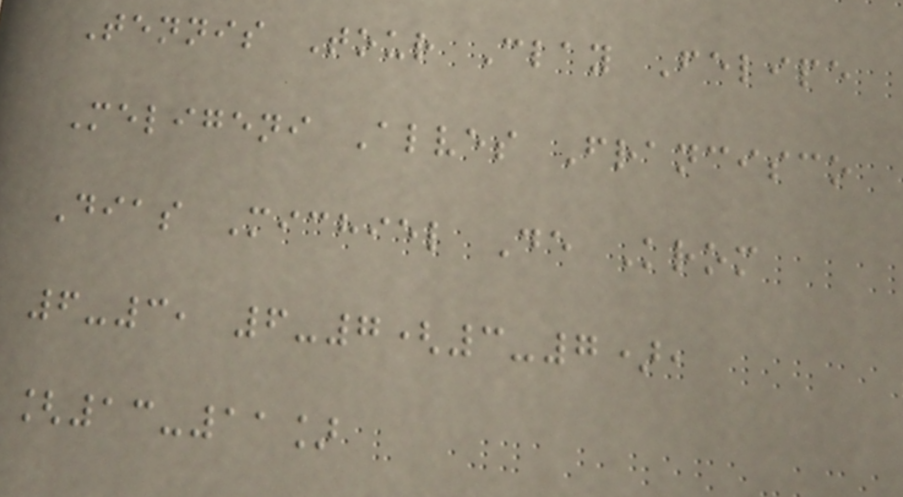Tennis Tour Clay Felipe
Meligeni Alves Francisco
Dias Michiel De Krom
6-3, 6-7(3-7),
[13-11]
